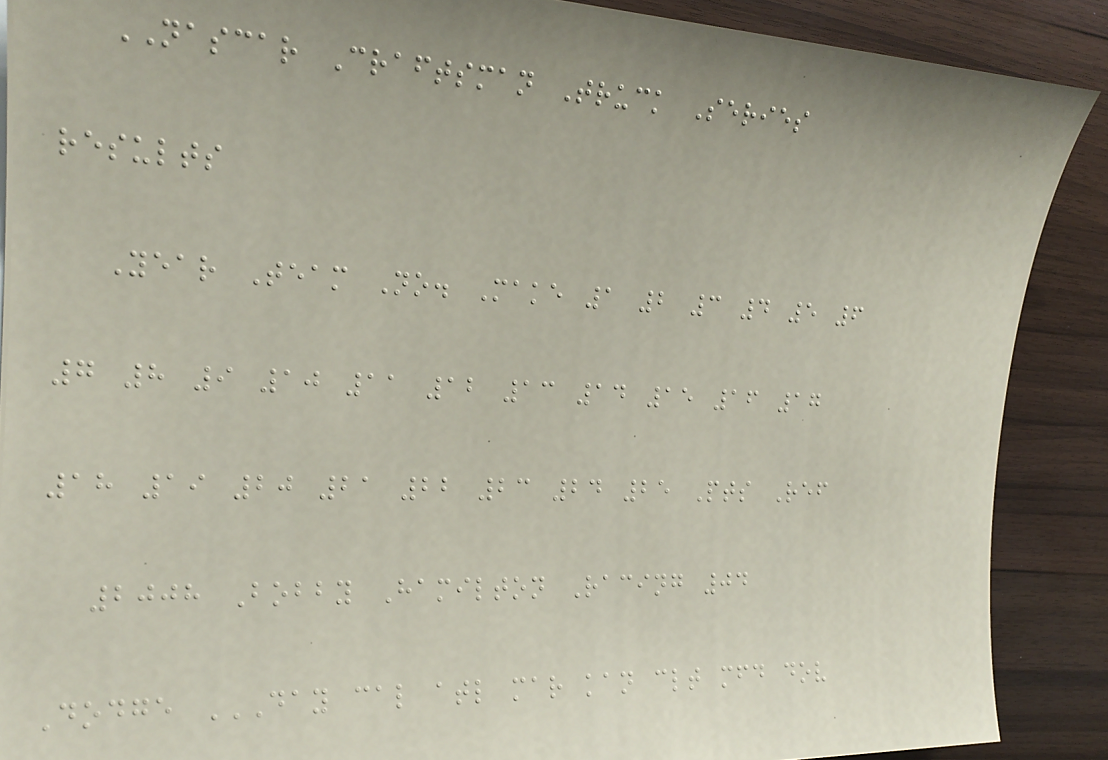NASCAR Craftsman Truck Series
results
Year Team No. Make 1 2 3 4 5 6
7 8 9 10 11 12 13 14 15 16 17
18 19 20 21 22 23 24 25 Pts Ref
2008 Bobby Hamilton Racing 04
Dodge DAY CAL ATL MAR KAN CLT MFD DOV
